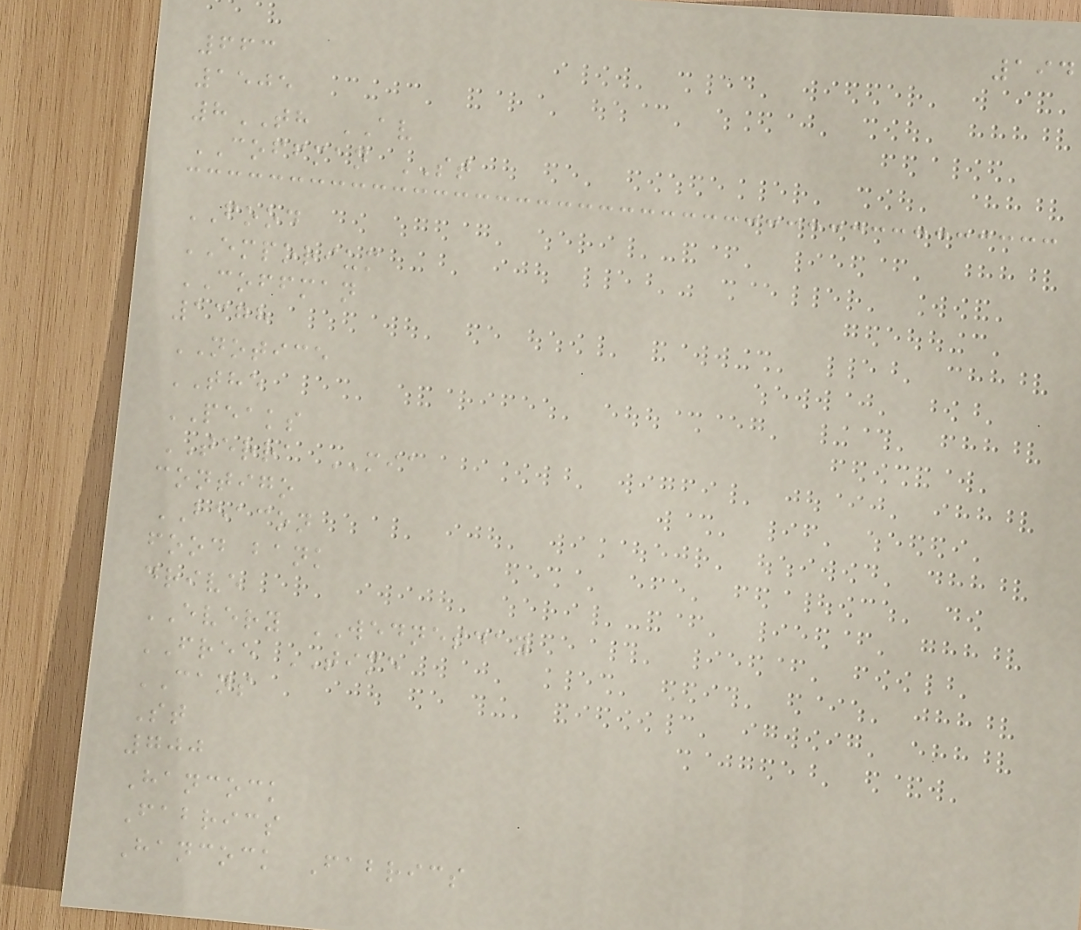194
663
1505
8TH AV
COFFMAN ST
FOOD
EMPORIUM
COFFMAN
1378
NOTICE
THE
PEAKS
TERRA MIA
contigo
BEACON
food bank
drive
EVERY WEDNESDAY
FREE TIME
CANS
St
700
Hancock
Fabrics
Hancock Fabrics
